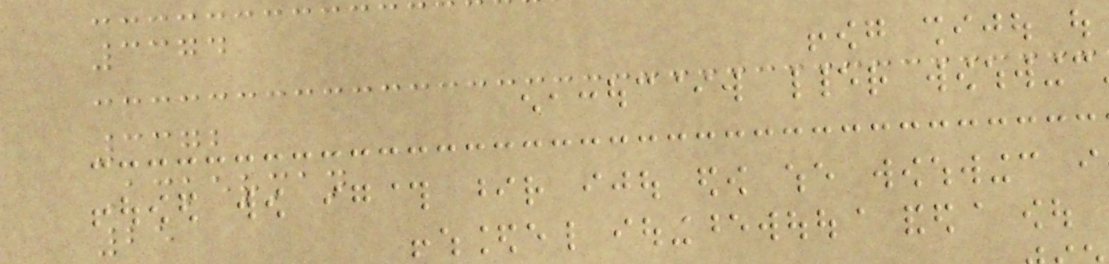3374
3372
Ackerman
25
